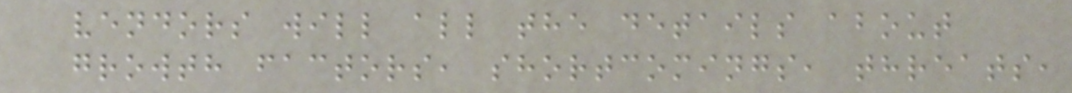vendors will all the details about
growth factors, shortcomings, threats,
